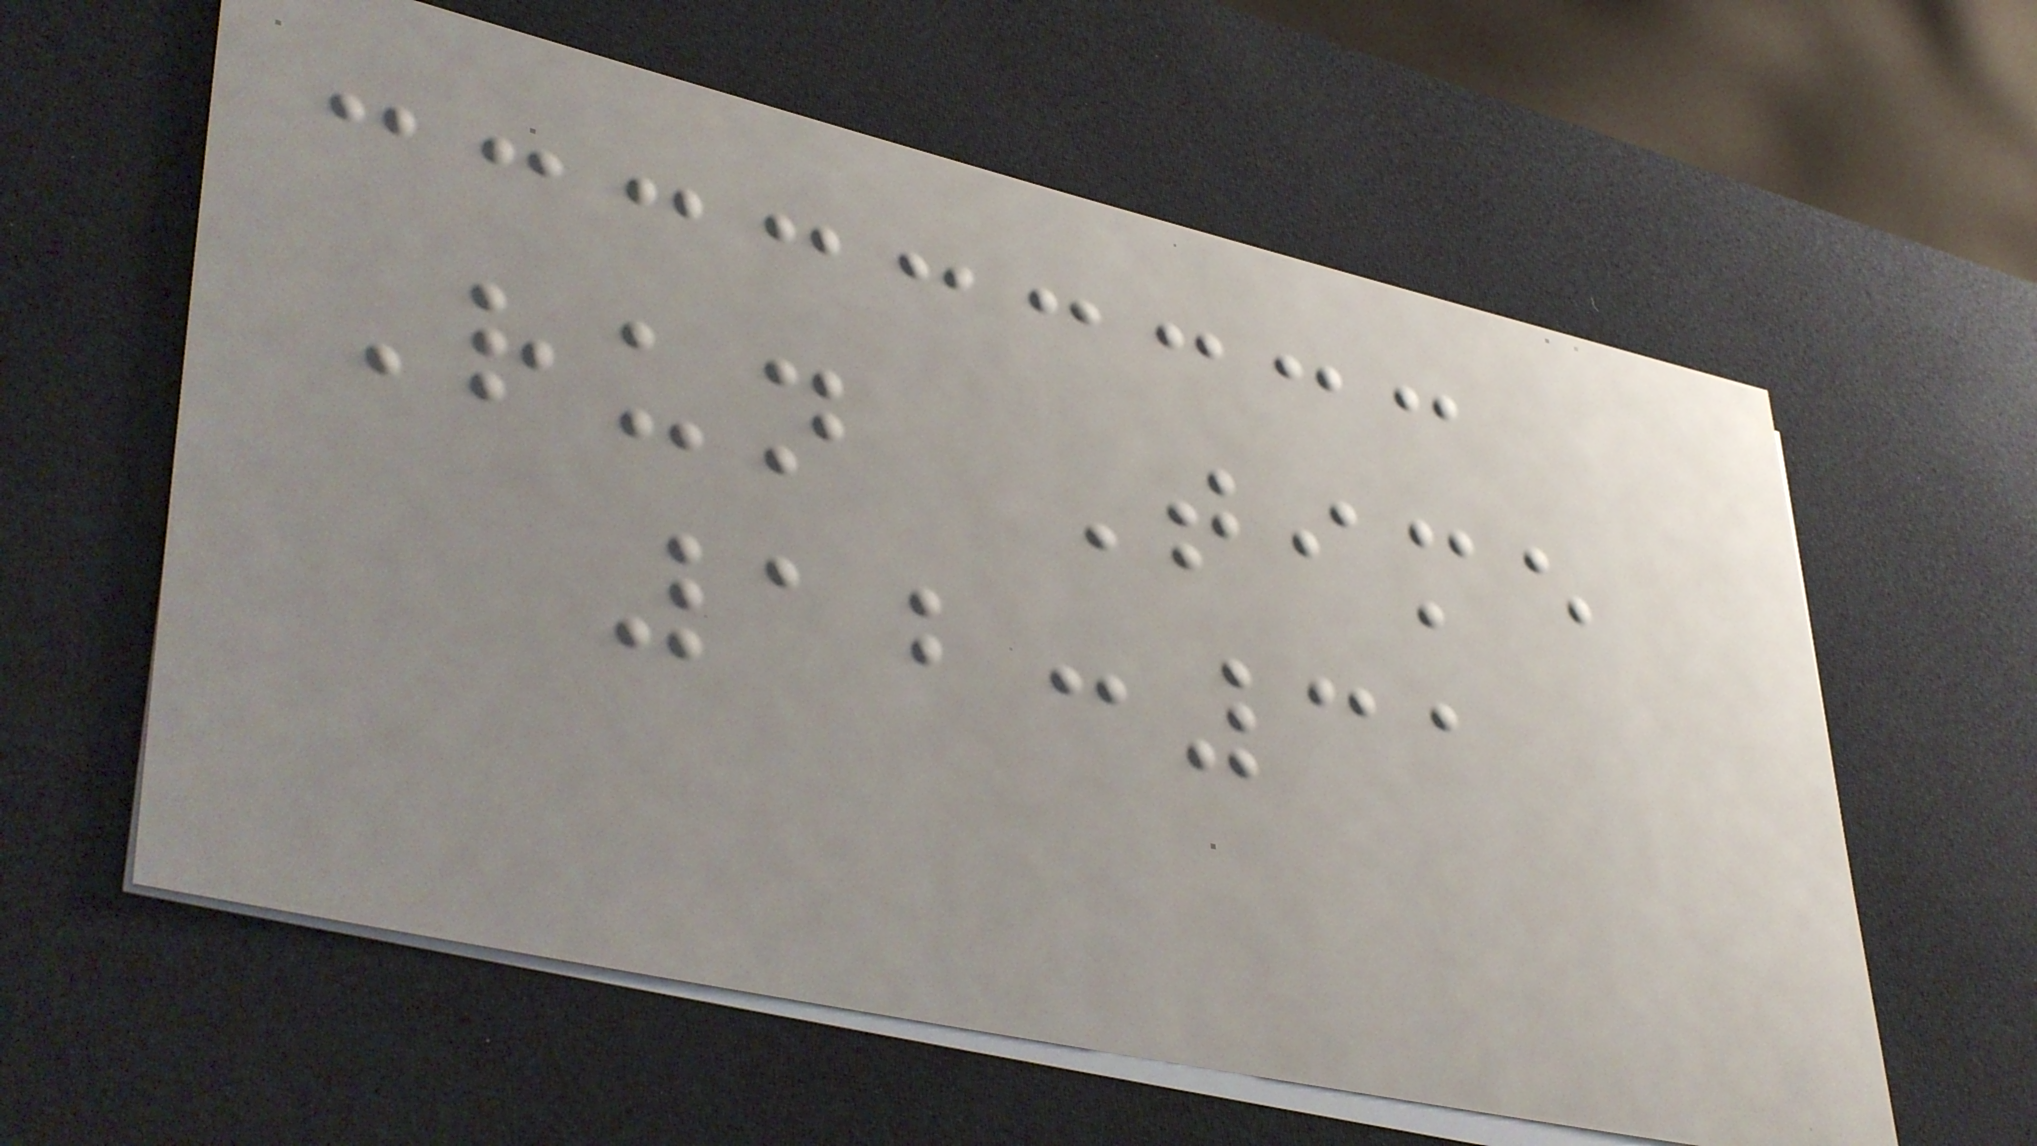Run Time
12:31
